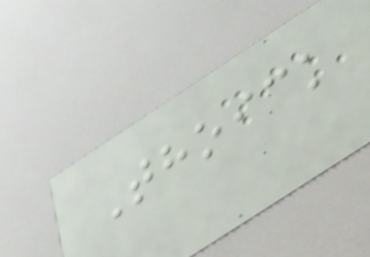Thoick
